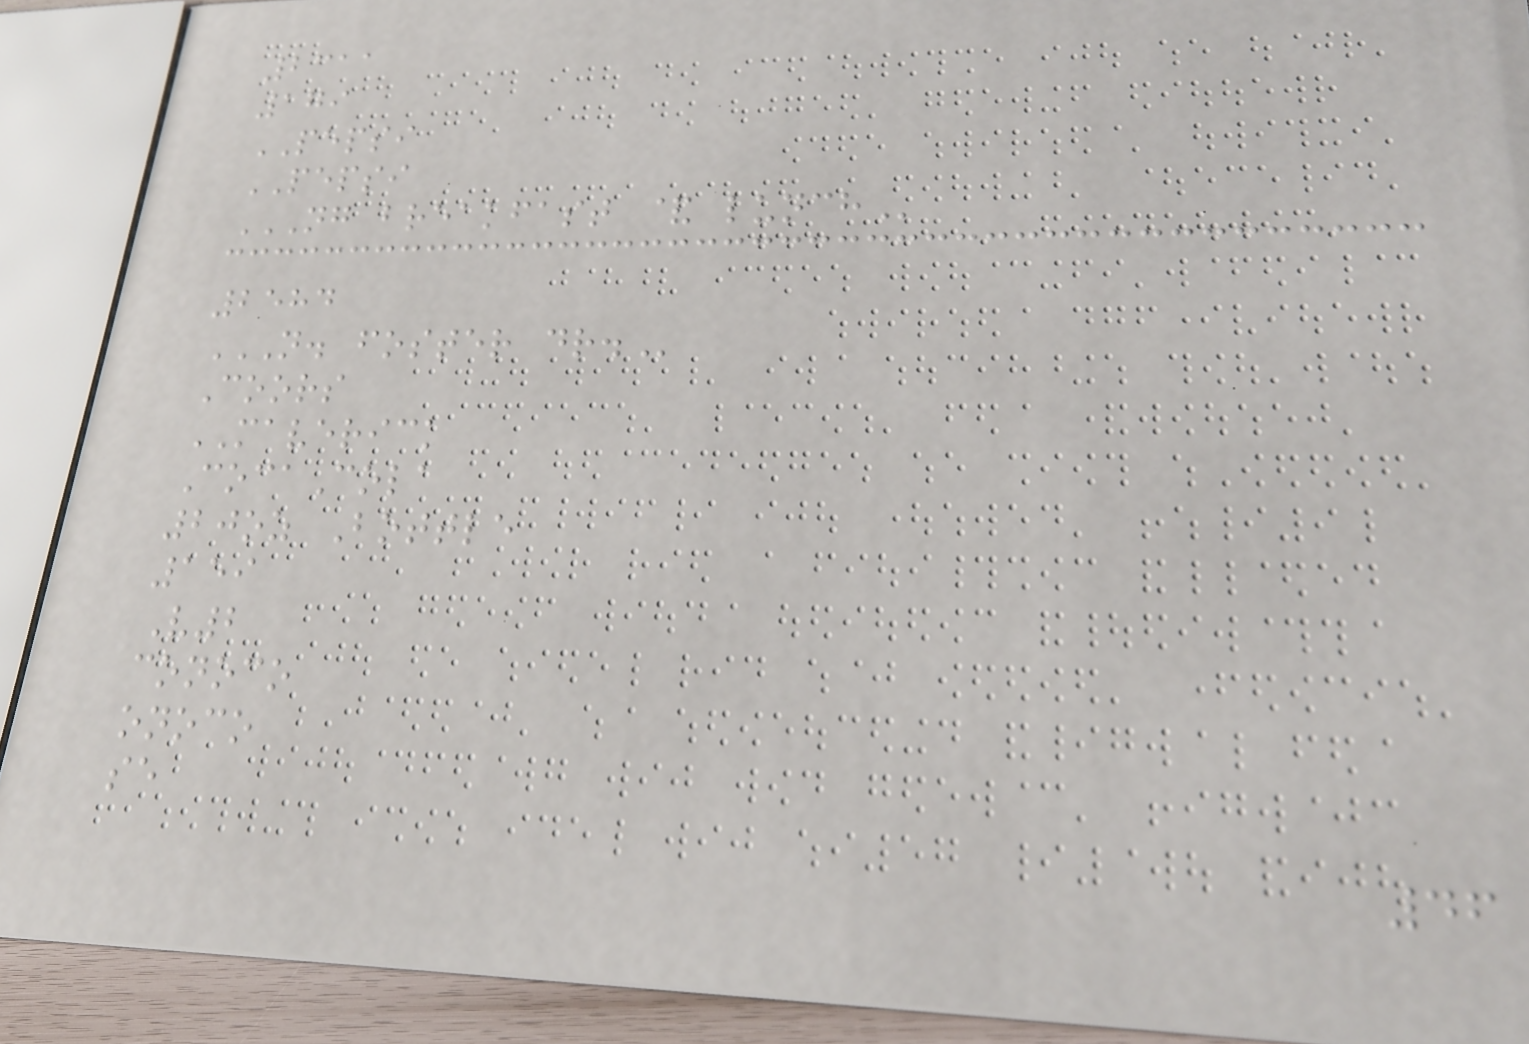2311
179
PEPSI
PEPSI
NG BREAKFAST & LUNCH
2584
N. FOSTER DR.
Coors
MAVERICK
CocaCola
20oz Bottle
159
V2
conoco
onoco
se
46
